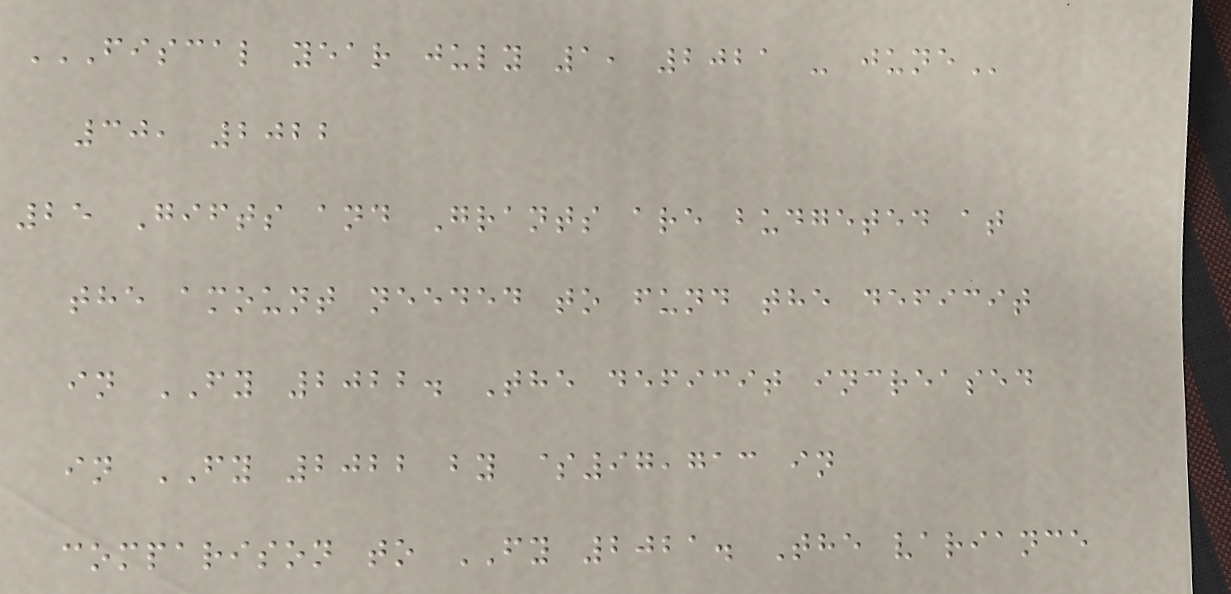FISCAL YEAR JULY 1, 2021 - JUNE
30, 2022
25 Gifts and Grants are budgeted at
the amount needed to fund the deficit
in FY 2022. The deficit increased
in FY 2022 by $97,713 in
comparison to FY 2021. The variance
